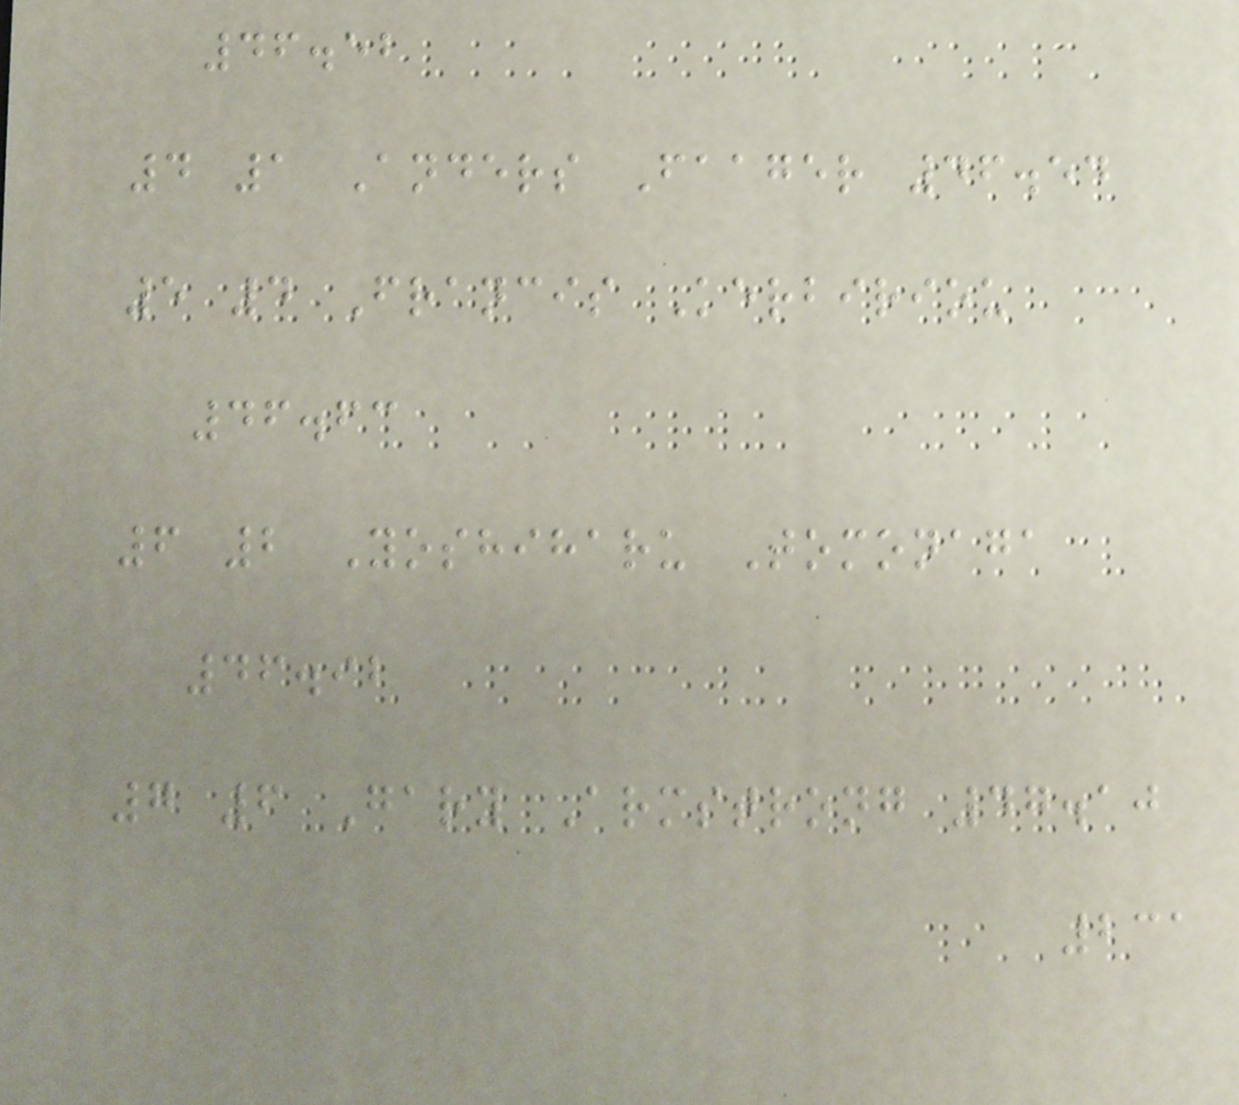46.52
4 1 Anders Faager 46.54
5 4 Francis Kerbiriou
46.63
6 2 Yoshiharu Tomonaga
46.92
7 6 Gary Armstrong 47.10
231
